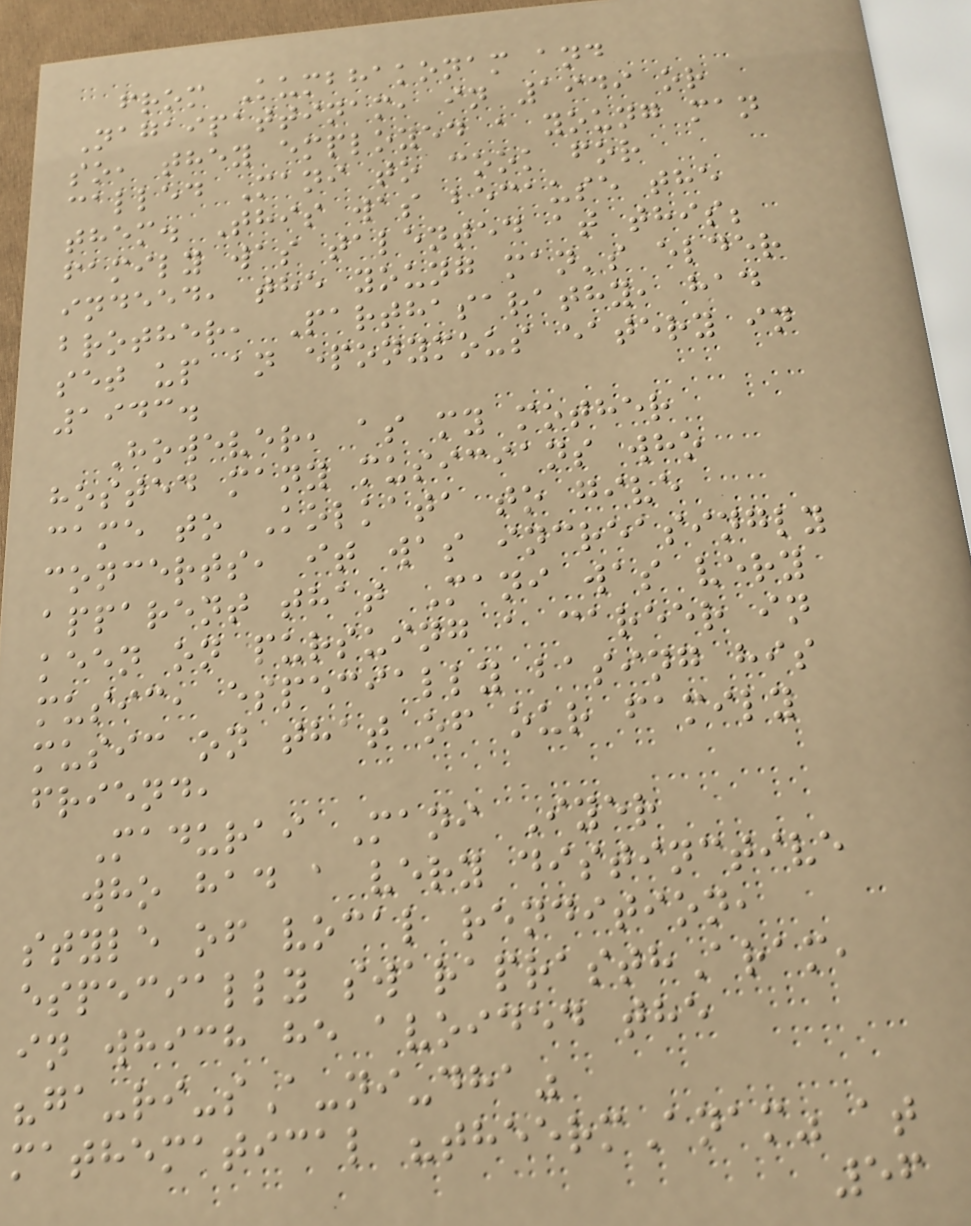from Kumbhakonam and
Nagaipattinam, in 1949 or
so, they employed a young man
called Mani to cook for
them. This was because the
family was talented at this;
indeed, the young man's elder
brother, Parthasarathy, had
set up an eponymous eatery in
1943.
However, as my mother
hosted many musicians who
came to Kolkata to give
concerts, it was increasingly
apparent that Mani was very
keen on pursuing a career in
music, especially basing his
music on that of our family
friend,
Madurai Mani Iyer
who had a very distinctive
style of vocal rendition,
especially swaraprasthAram,
in which he avoided the
"ga-ri-sA-ni-dha"
mathematical "theermAnam" at
56
